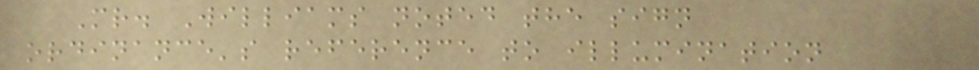Mr. Williams noted the sign
ordinance's reference to illumination
